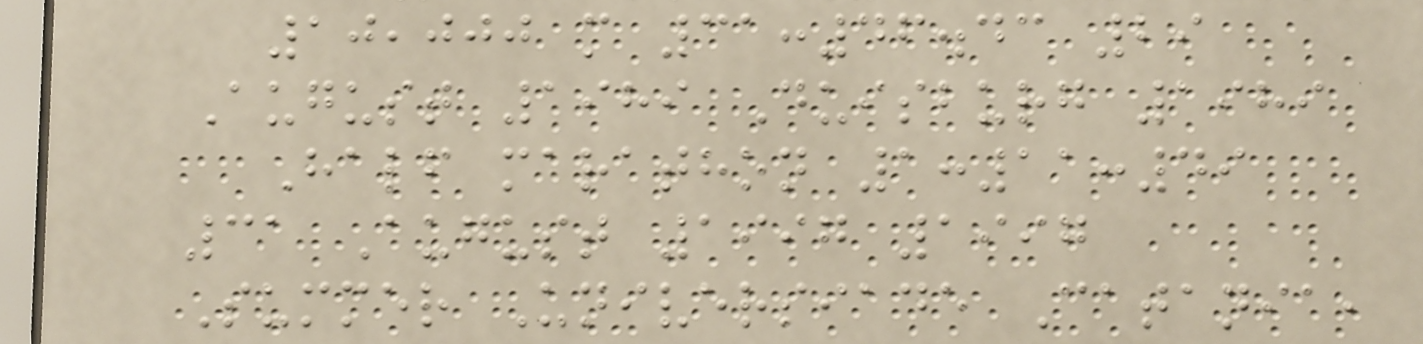10,000 m 31:46.43 29
August 1989 Duisburg 1989
Half marathon 1:11:49
31 August 1997 1997
Summer Universiade Catania,
